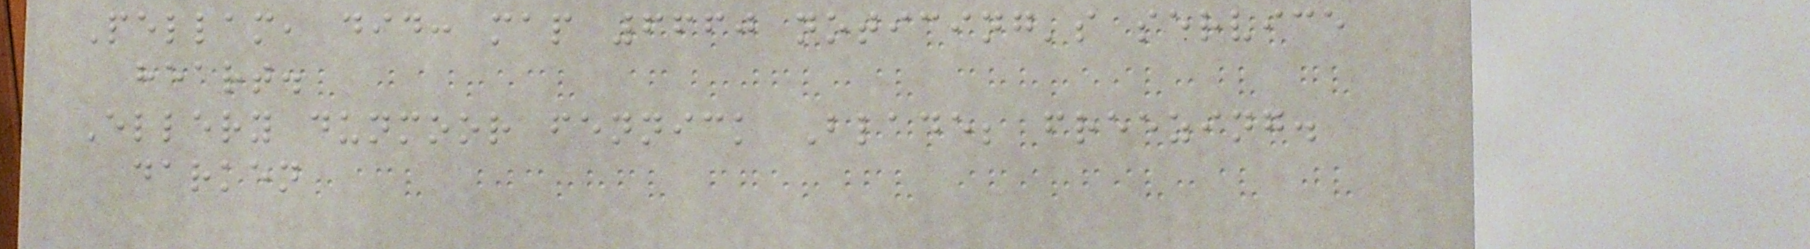Pellam, did: map 6660 noticing's service
heart.
Ellery dunmoor fennick Blade; freezing.
darken
